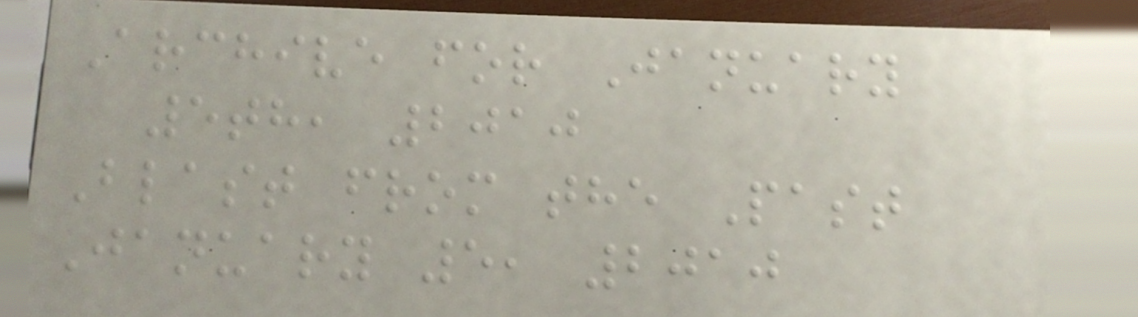Archive for January
5th, 2010
Blast from the Past
January 5, 2010
